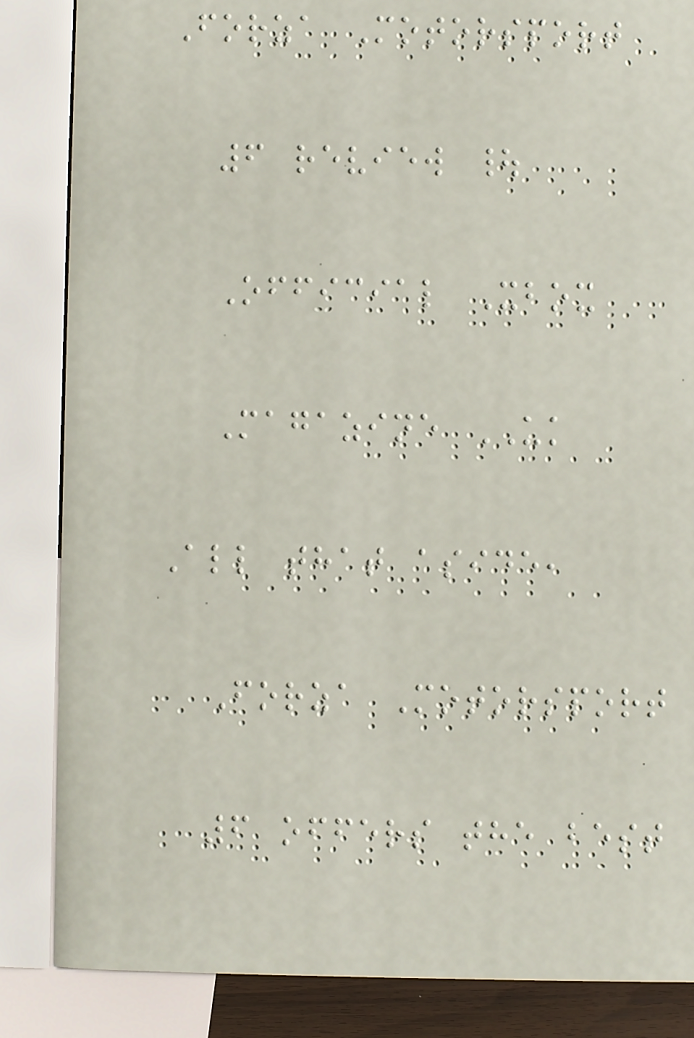Forza Motorsport
6 review |
Official Xbox
Magazine UK
All that aside,
Forza Motorsport
6 offers the best
